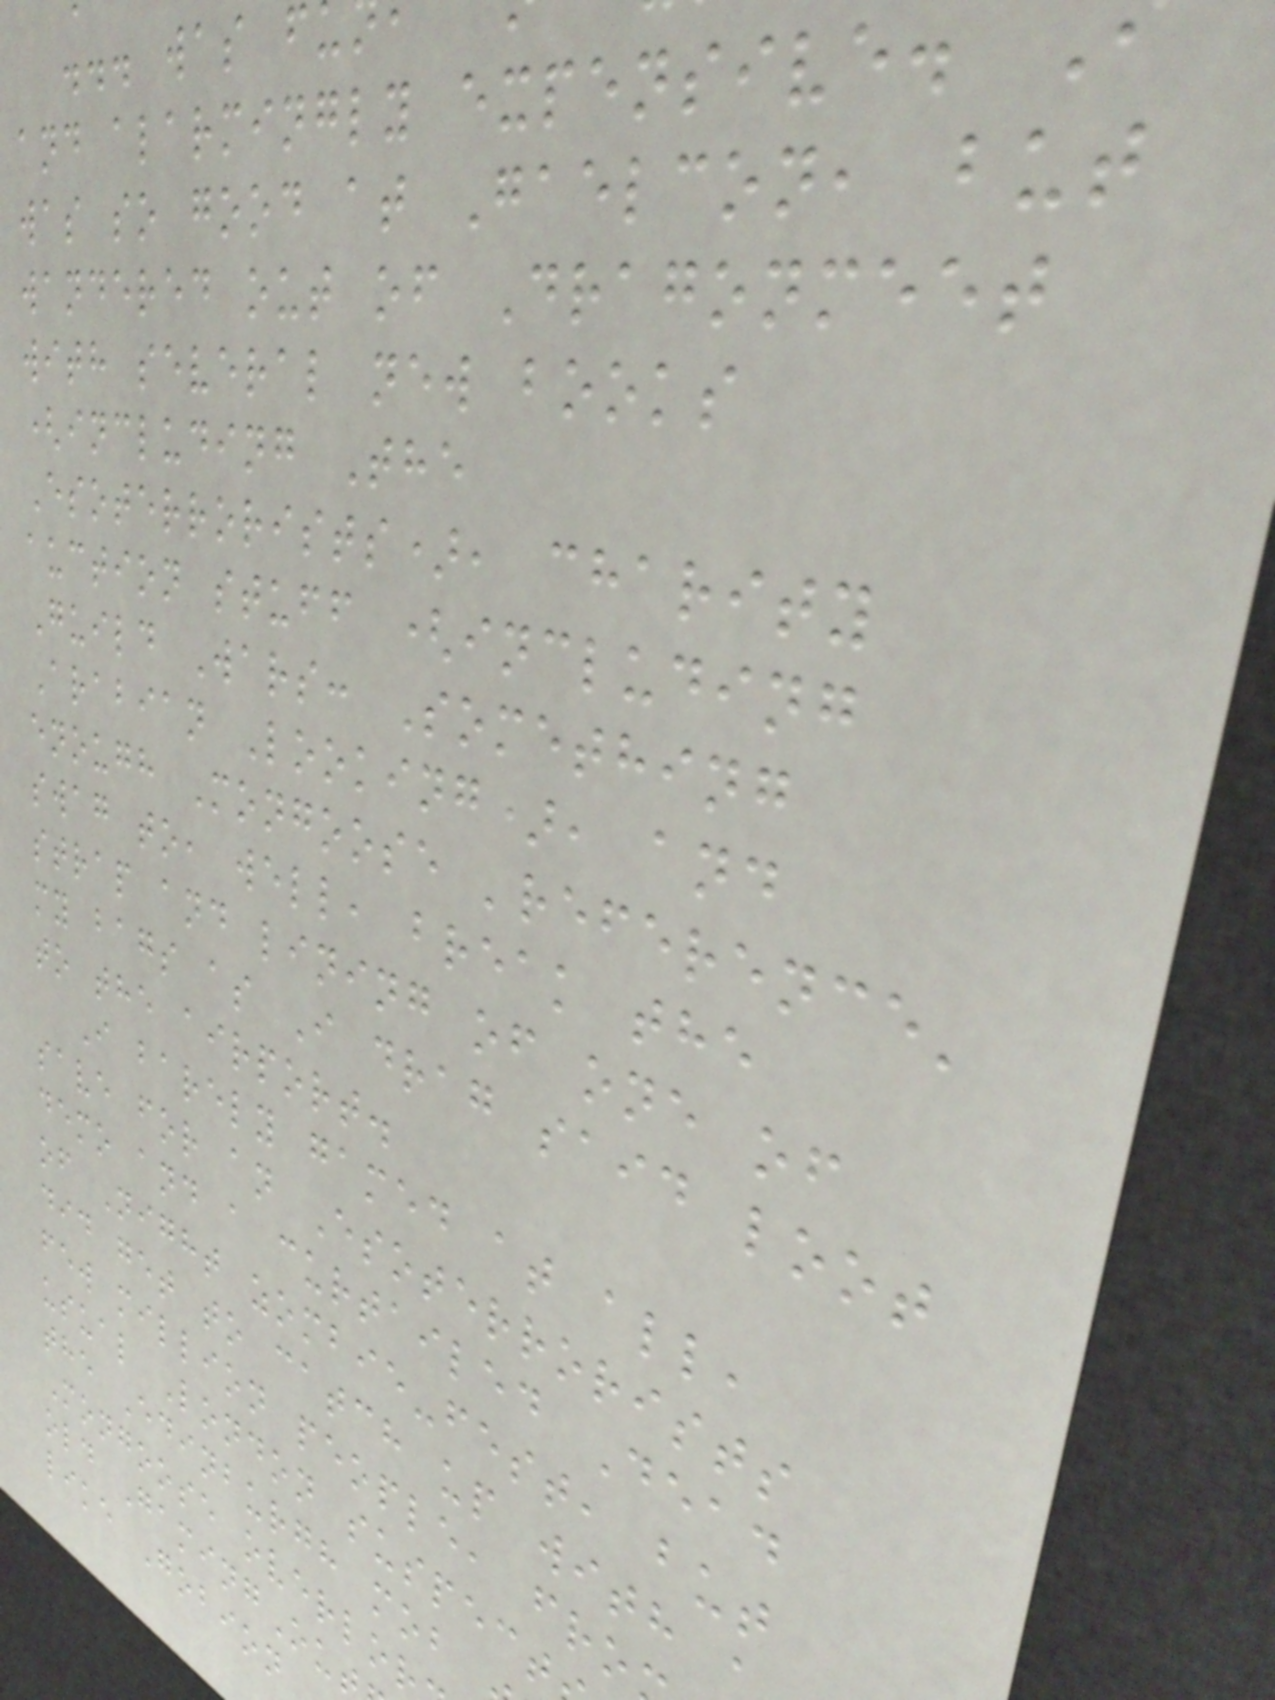... was f
and alarmingly expensive.
was so good at Gaelcon, but
wandered out of Dragonmeet
with several new books
(including The
Esoterrorists), charity
auction stuff (including
Guild Wars: Something
Arabian Looking), and
enough Mongoose 'reference'
swag to, well, break the
strap and lining of one of
my bags as I drag said loot
to the airport.
I barely gamed at all,
save for an Esoterrorists
demo and a curtailed Dead
of Night zombie-fest, but
did get to catch up with
few million people, fro
usual London suspect
the Edinburgh mob
Mongoose overlor
old GamingOu
like Gobion
